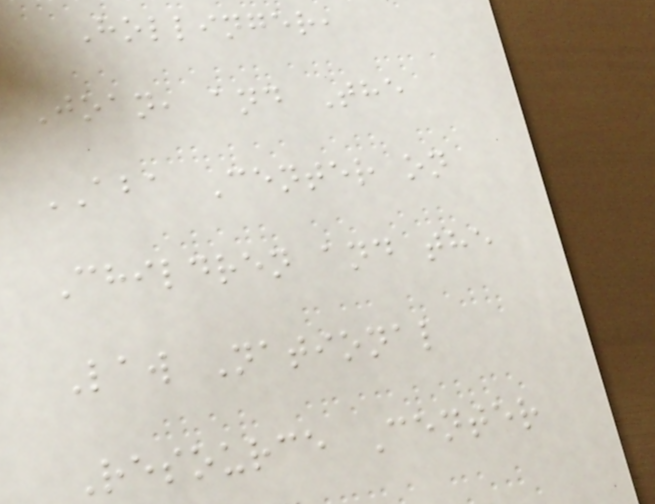Hollinger,
Joan, and The
ABA Center on
Children and the
Law National
Resource Center
